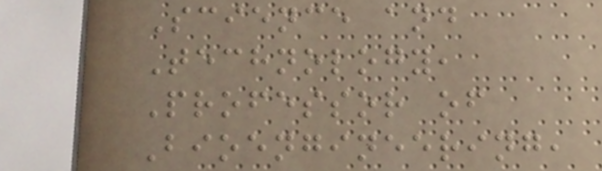Science and
Technology,
Professor of
Bioengineering,
